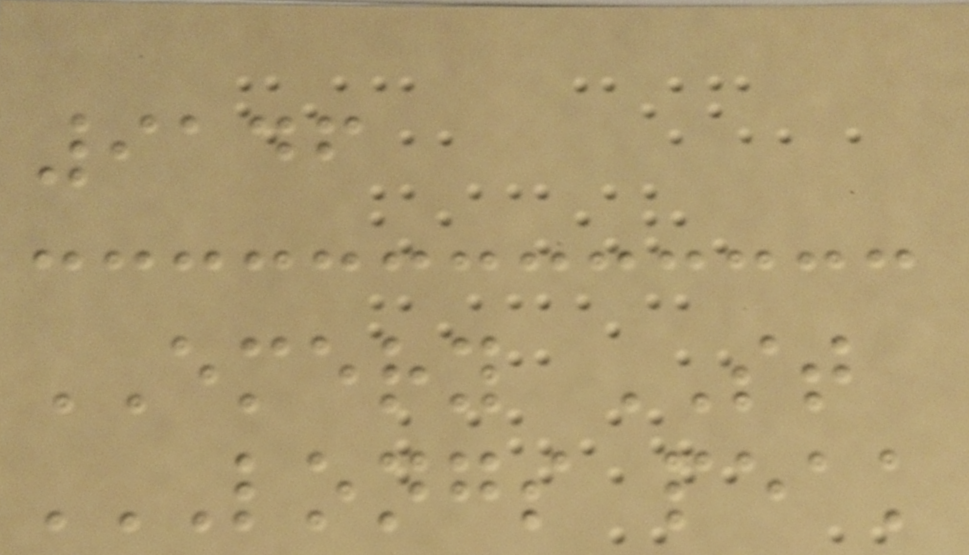9146
EMERY ST
LONGS PEAK
